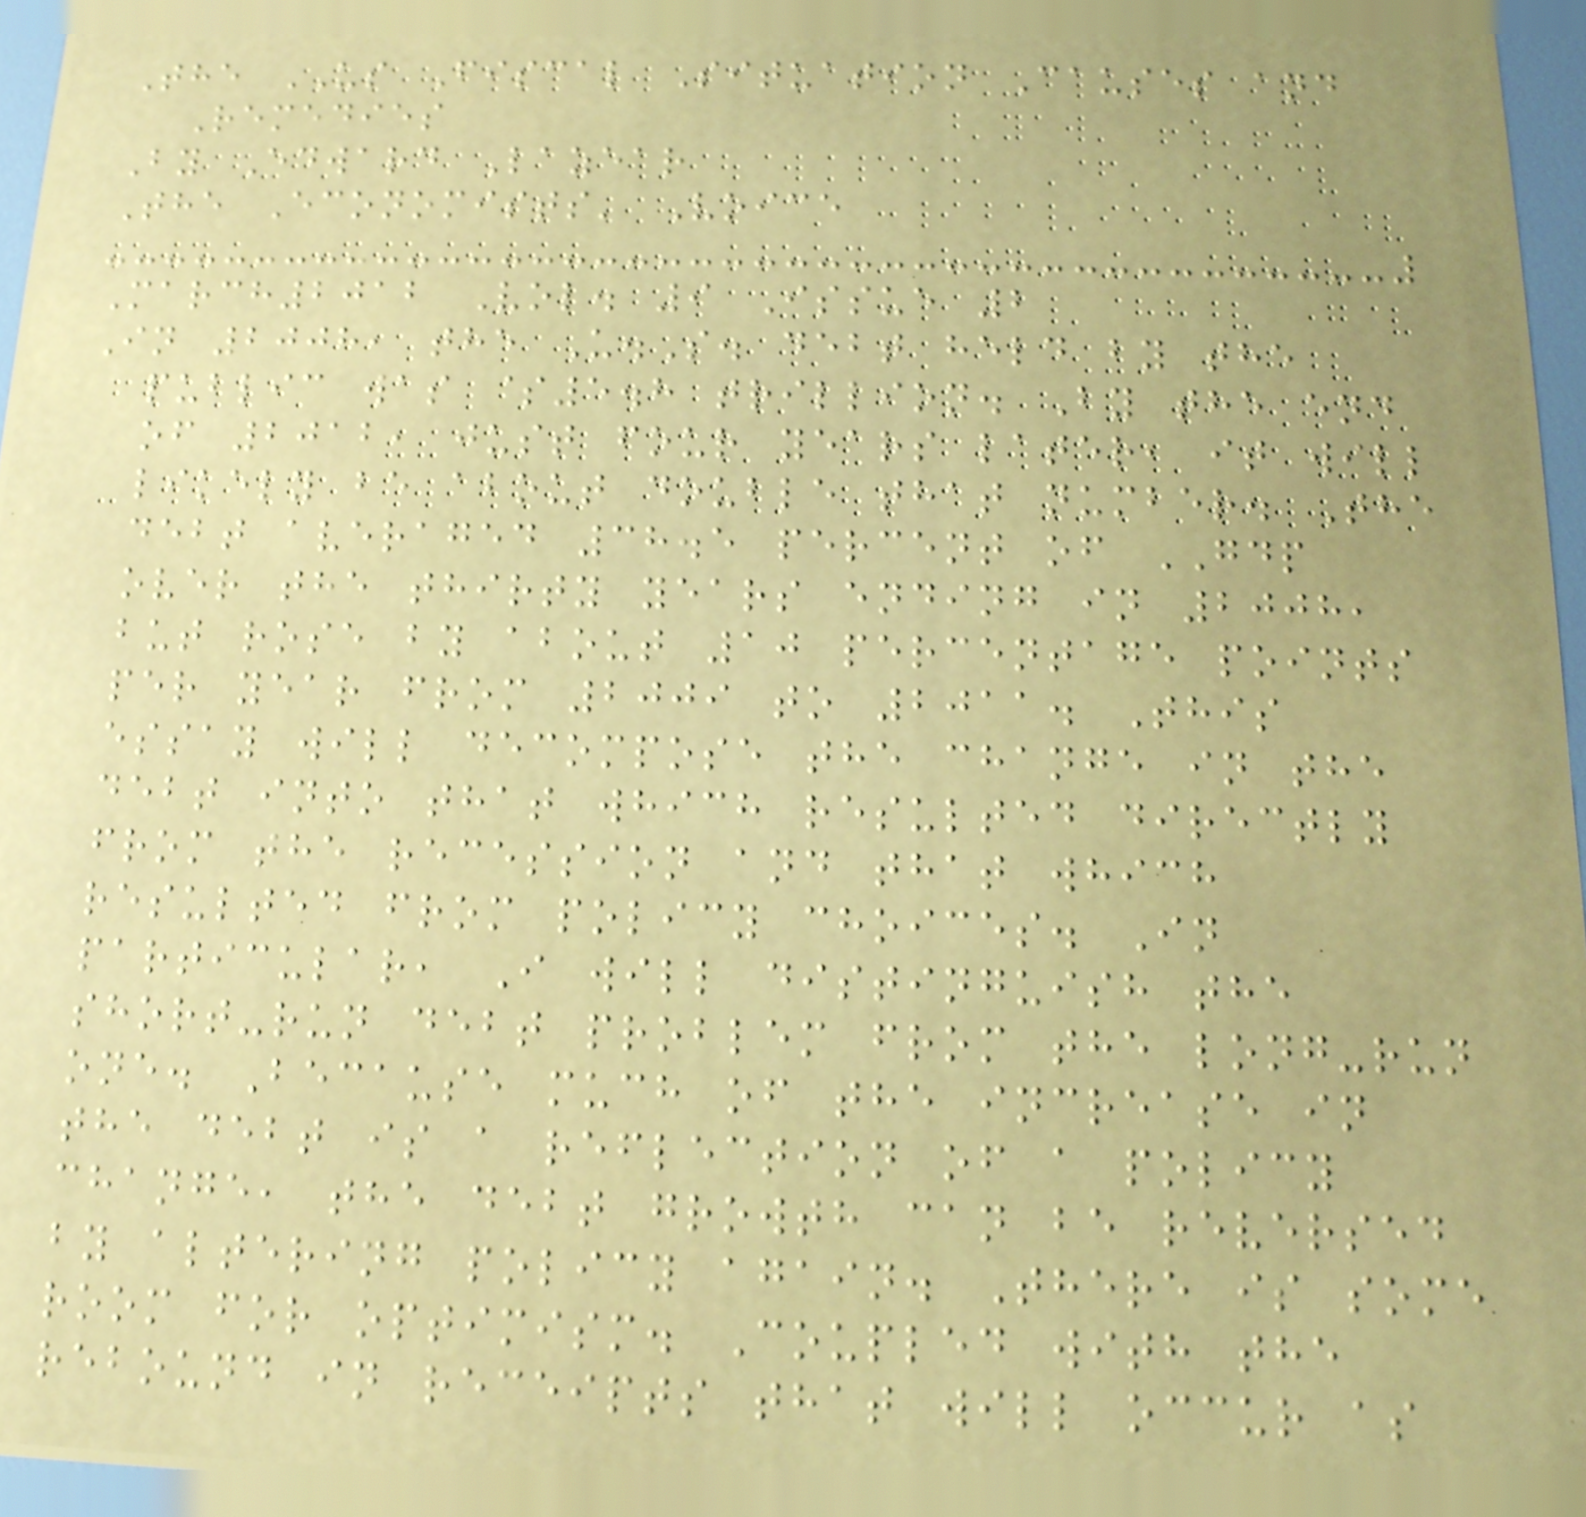The US Fiscal Situation Causes and
Remedies
By Edward Lazear
The Economists' Voice
March2012 Vol. 9 Issue 2
In 2008, the U.S. debt held by the
public was $5.8 trillion. By the end
of 2012, just four years later, it will
likely be about double that number. The
debt averaged 38.5 percent of GDP
over the thirty years ending in 2008,
but rose by about 10 percentage points
per year from 2009 to 2011. This
essay will decompose the change in the
debt into that which resulted directly
from the recession and that which
resulted from policy choices. In
particular, I will distinguish the
short-run debt problem from the long-run
one. Because much of the increase in
the debt is a reflection of a policy
change, the debt growth can be reversed
by altering policy again. There is some
room for optimism. Coupled with the
rebound in receipts that will occur as
